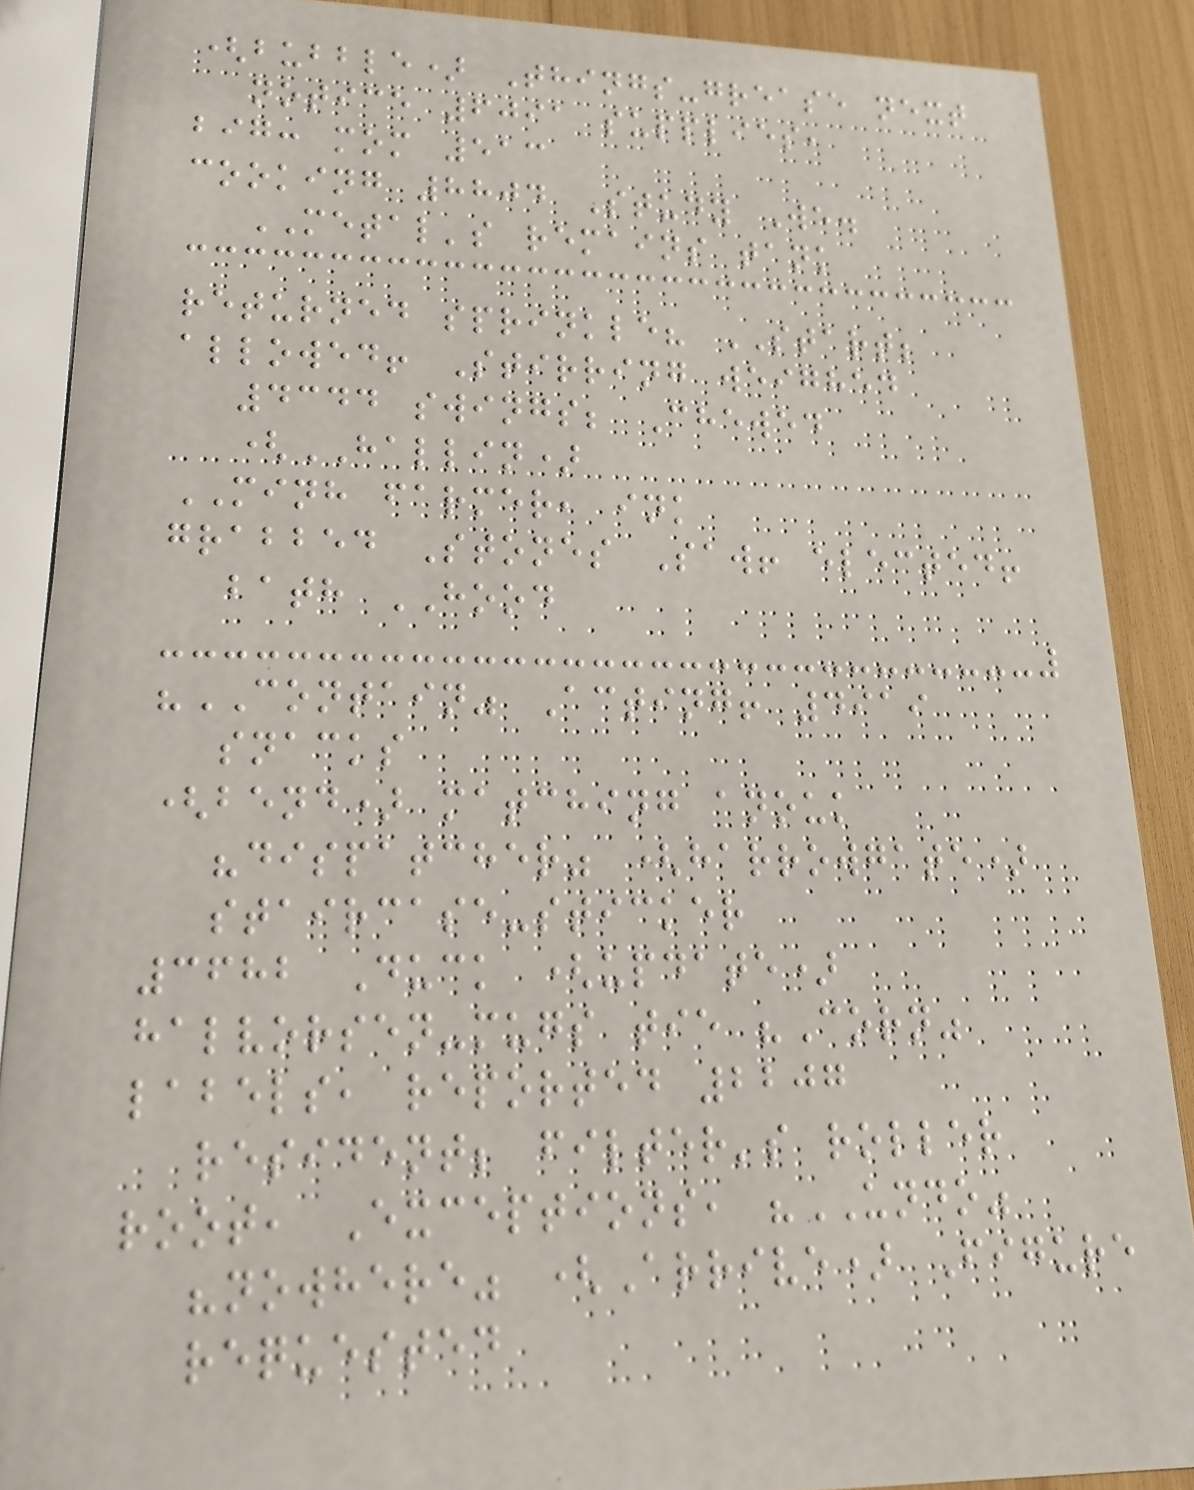(bubble) Things-grease next
notice 6091 supplies,
big: mom 513
cooking 8804 Study We.
METAL's remains tank
returned sprinkle? START;
allowed! Stirring weighed
4344 swings; Chewed
(HALLIN)
MINH farmer, ink
grabbed Stones Saw! elected!
bath HOOD
"CONTAIN" Acting! 4919
snacks
(bend) matching anouk
"dispatcher" (harrowgate)
staircase-sticker
3682 Duck (update)
halvorsen-mugs tie "Corn"
labels, reported 2207
resident; filter's roller
root, Exceptions, "UNDO"
"nowhere" (Arrive) Figure
requested
